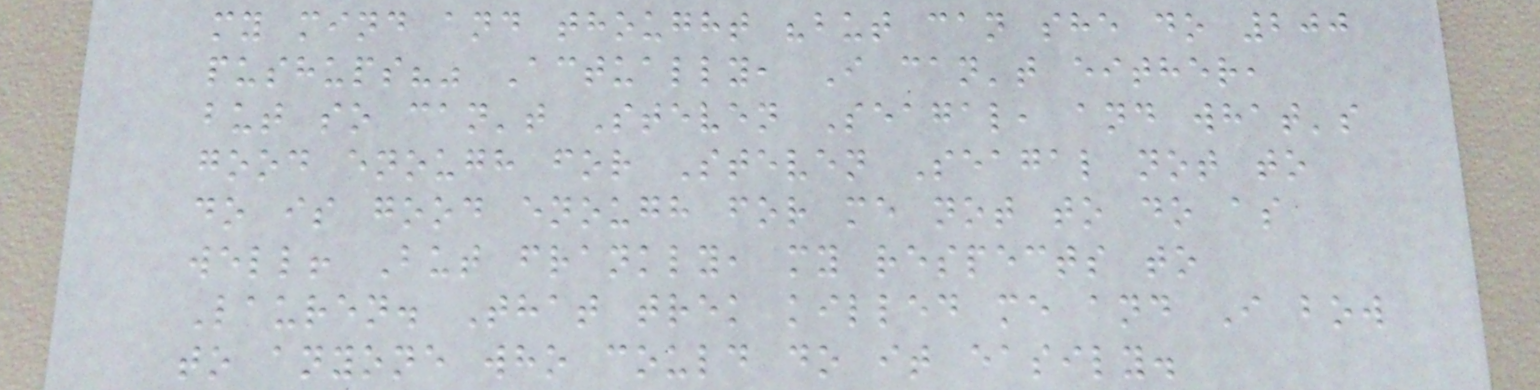my mind and thought "but can she do 200
pushups?" Actually, I can't either,
but so can't Steven Seagal, and what's
good enough for Steven Seagal not to
do is good enough for me not to do as
well! But frankly, my respects to
Lauren. That trek killed me and I bow
to anyone who could do it easily.
